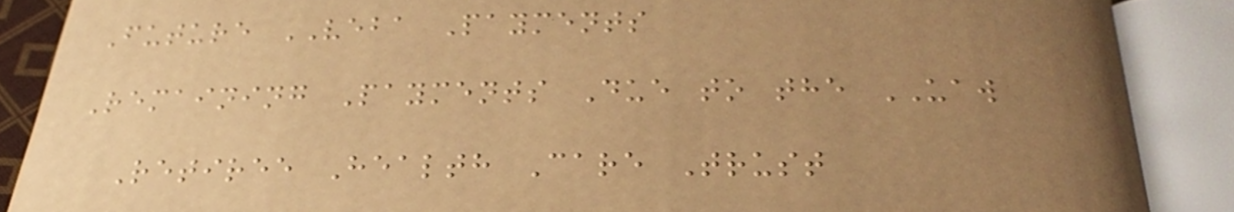Future VEBA Payments
Remaining Payments Due to the UAW
Retiree Health Care Trust
